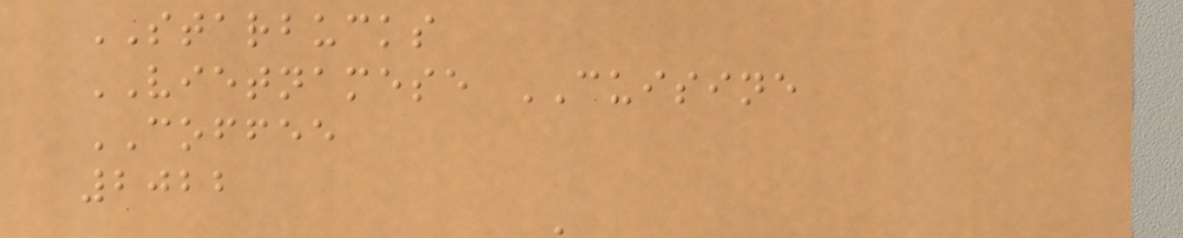STARBUCKS
VIETNAMESE CUISINE
COFFEE
2022
